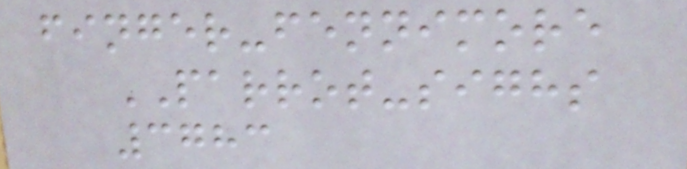finger-fennimore
PARROT-sighs
3783
